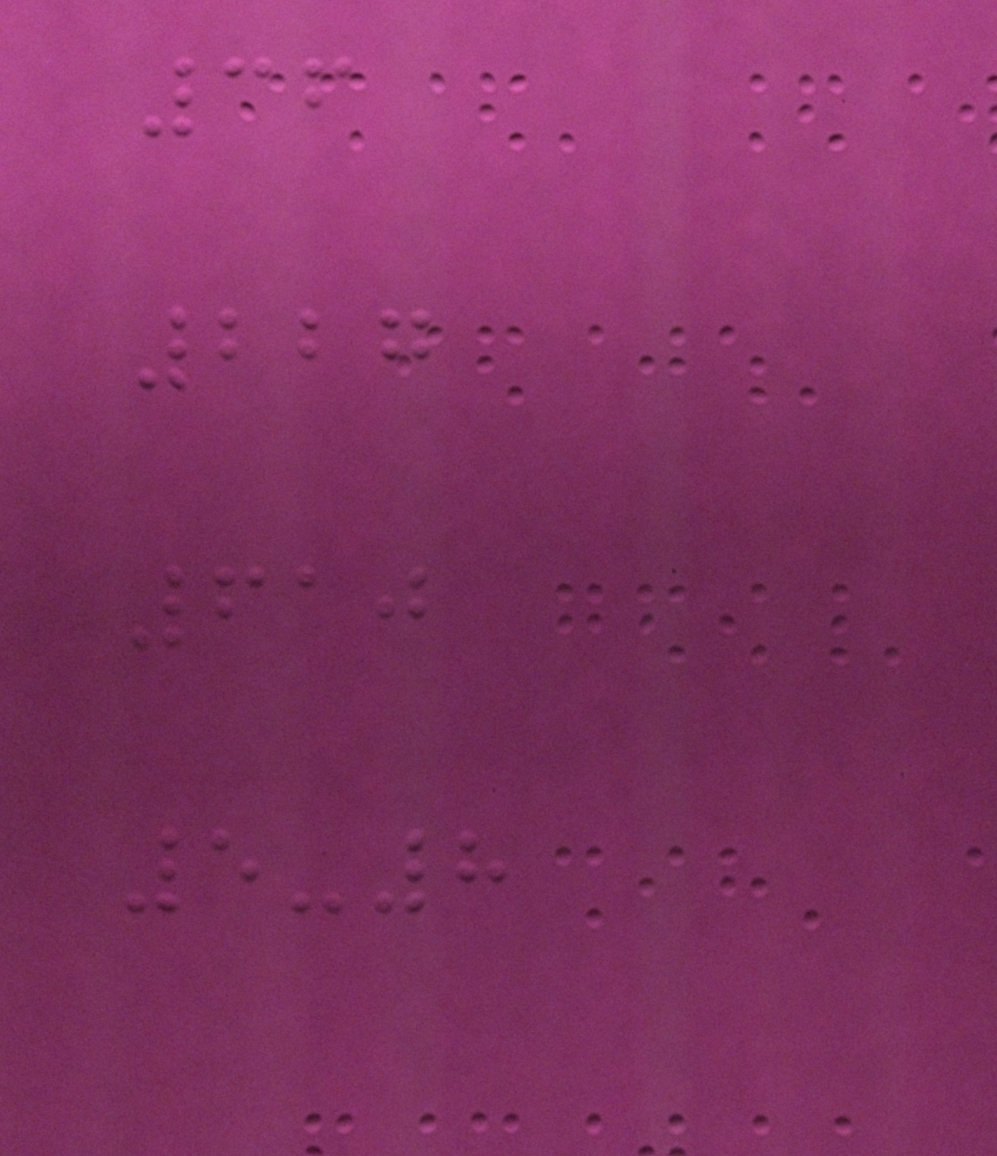36
227
610
5-8
